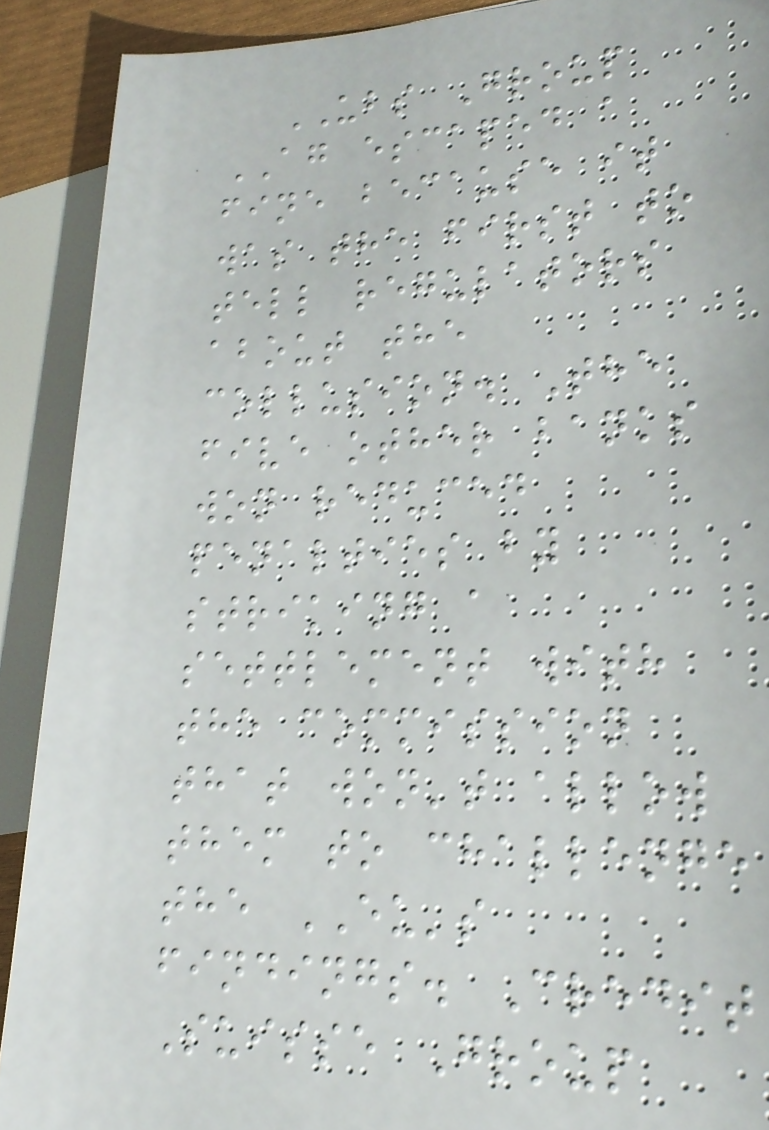UBS Group
AG escaped a
fine because it
was the first to
tell regulators
about the
collusion. The
five other banks
won reduced
penalties by
striking a
settlement with
the commission
that won't allow
them to challenge
the EU's
findings. Credit
Suisse Group
